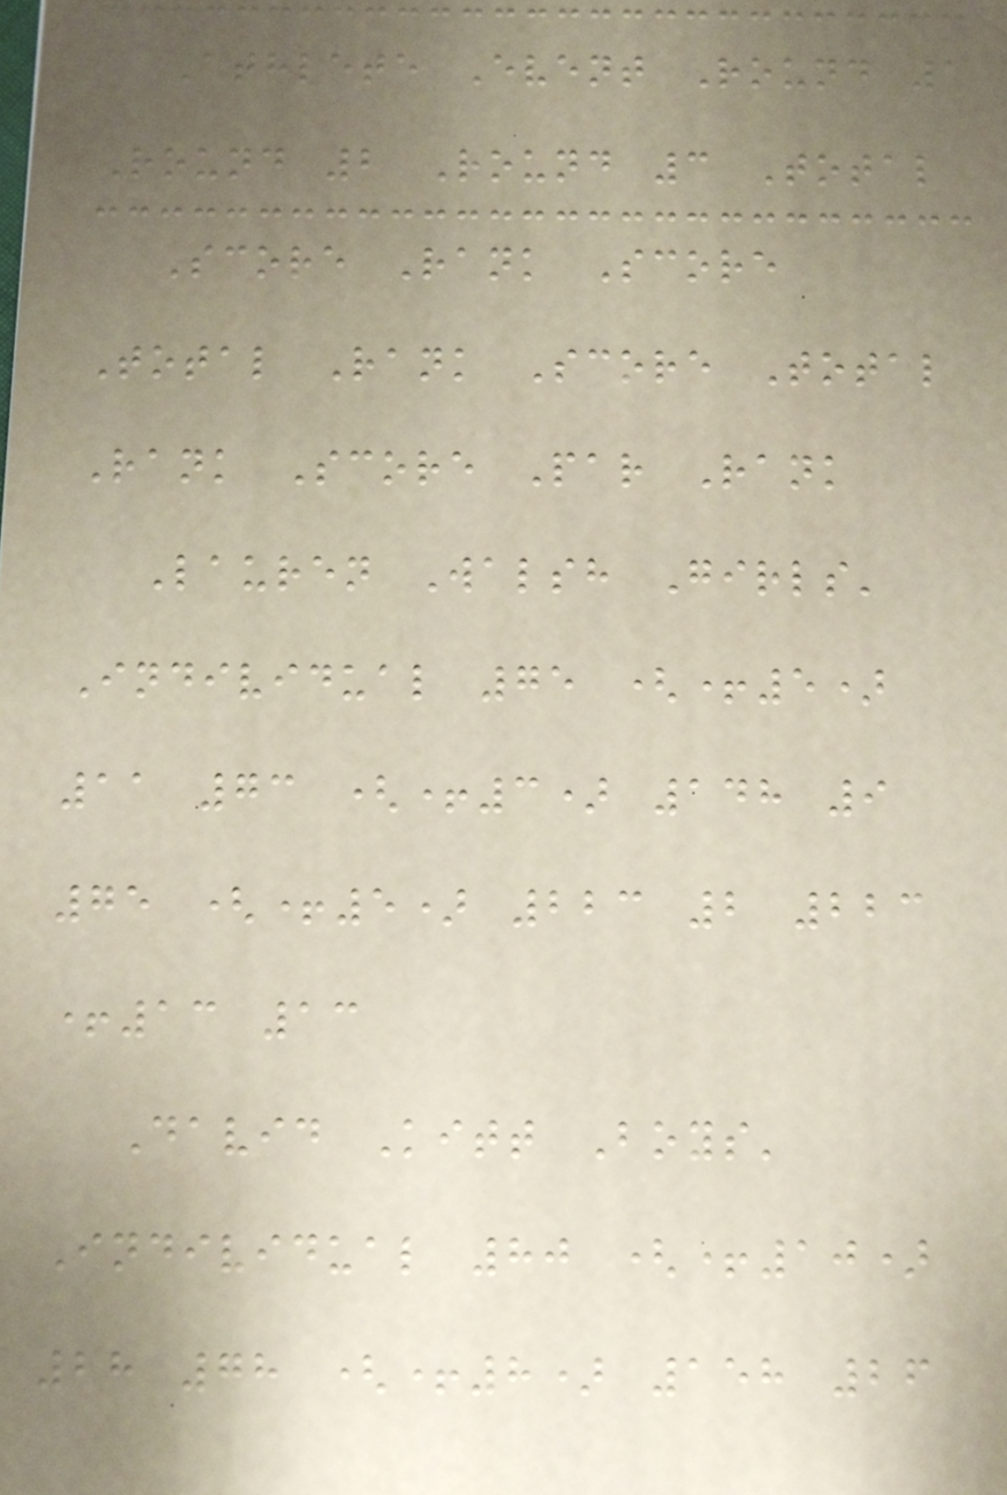Athlete Event Round 1
Round 2 Round 3 Total
Score Rank Score
Total Rank Score Total
Rank Score Par Rank
Lauren Walsh Girls'
Individual 75 (+5)
11 73 (+3) 148 9
75 (+5) 223 2 223
+13 13
David Kitt Boys'
Individual 80 (+10)
28 78 (+8) 158 26
